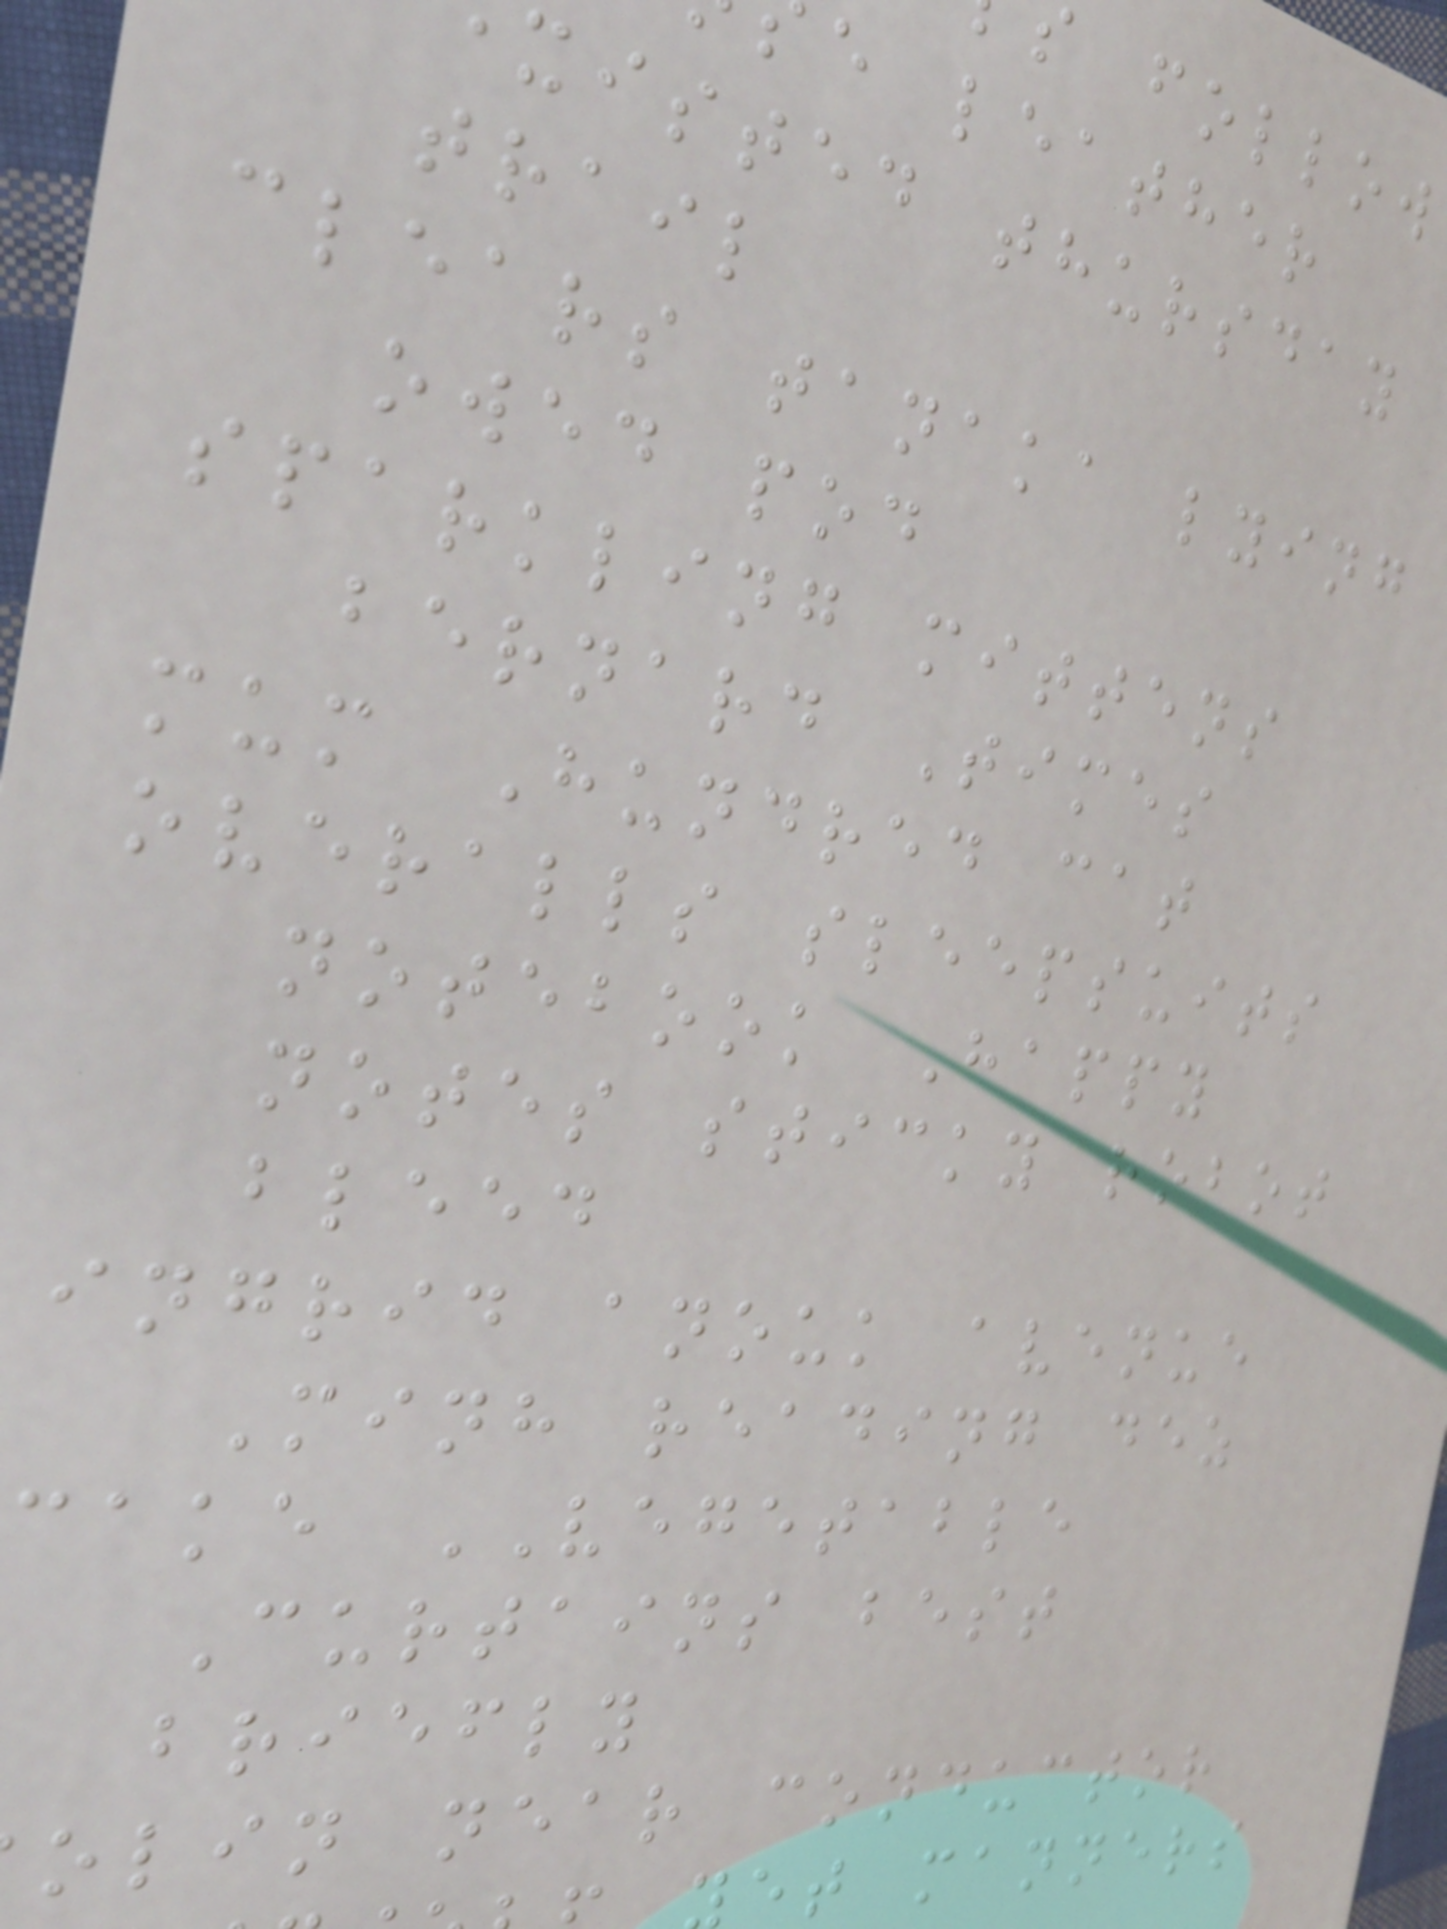follow
e leather
xisted thursday
trail
clears tanaka lying
owed pod
sparkling mittens
bernard Times
mum Hundred cat
overalls sleepsuits
notebook Happy
notes sticky robot
bleed
ingrid anouk avenue
Minh reading dez
cake VEGETABLE
Curtains best
briefly
olin near conductor
et manners
